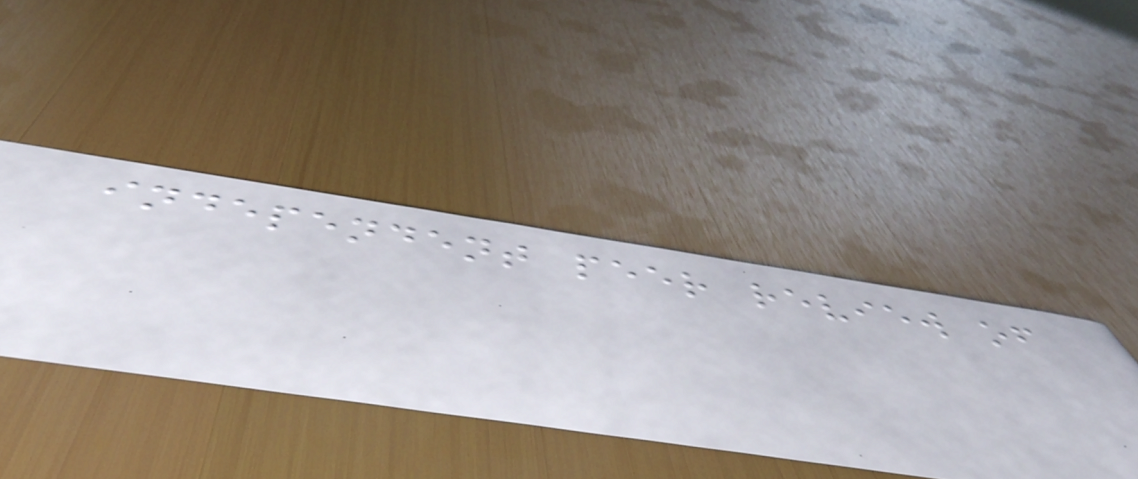independent peer review of
